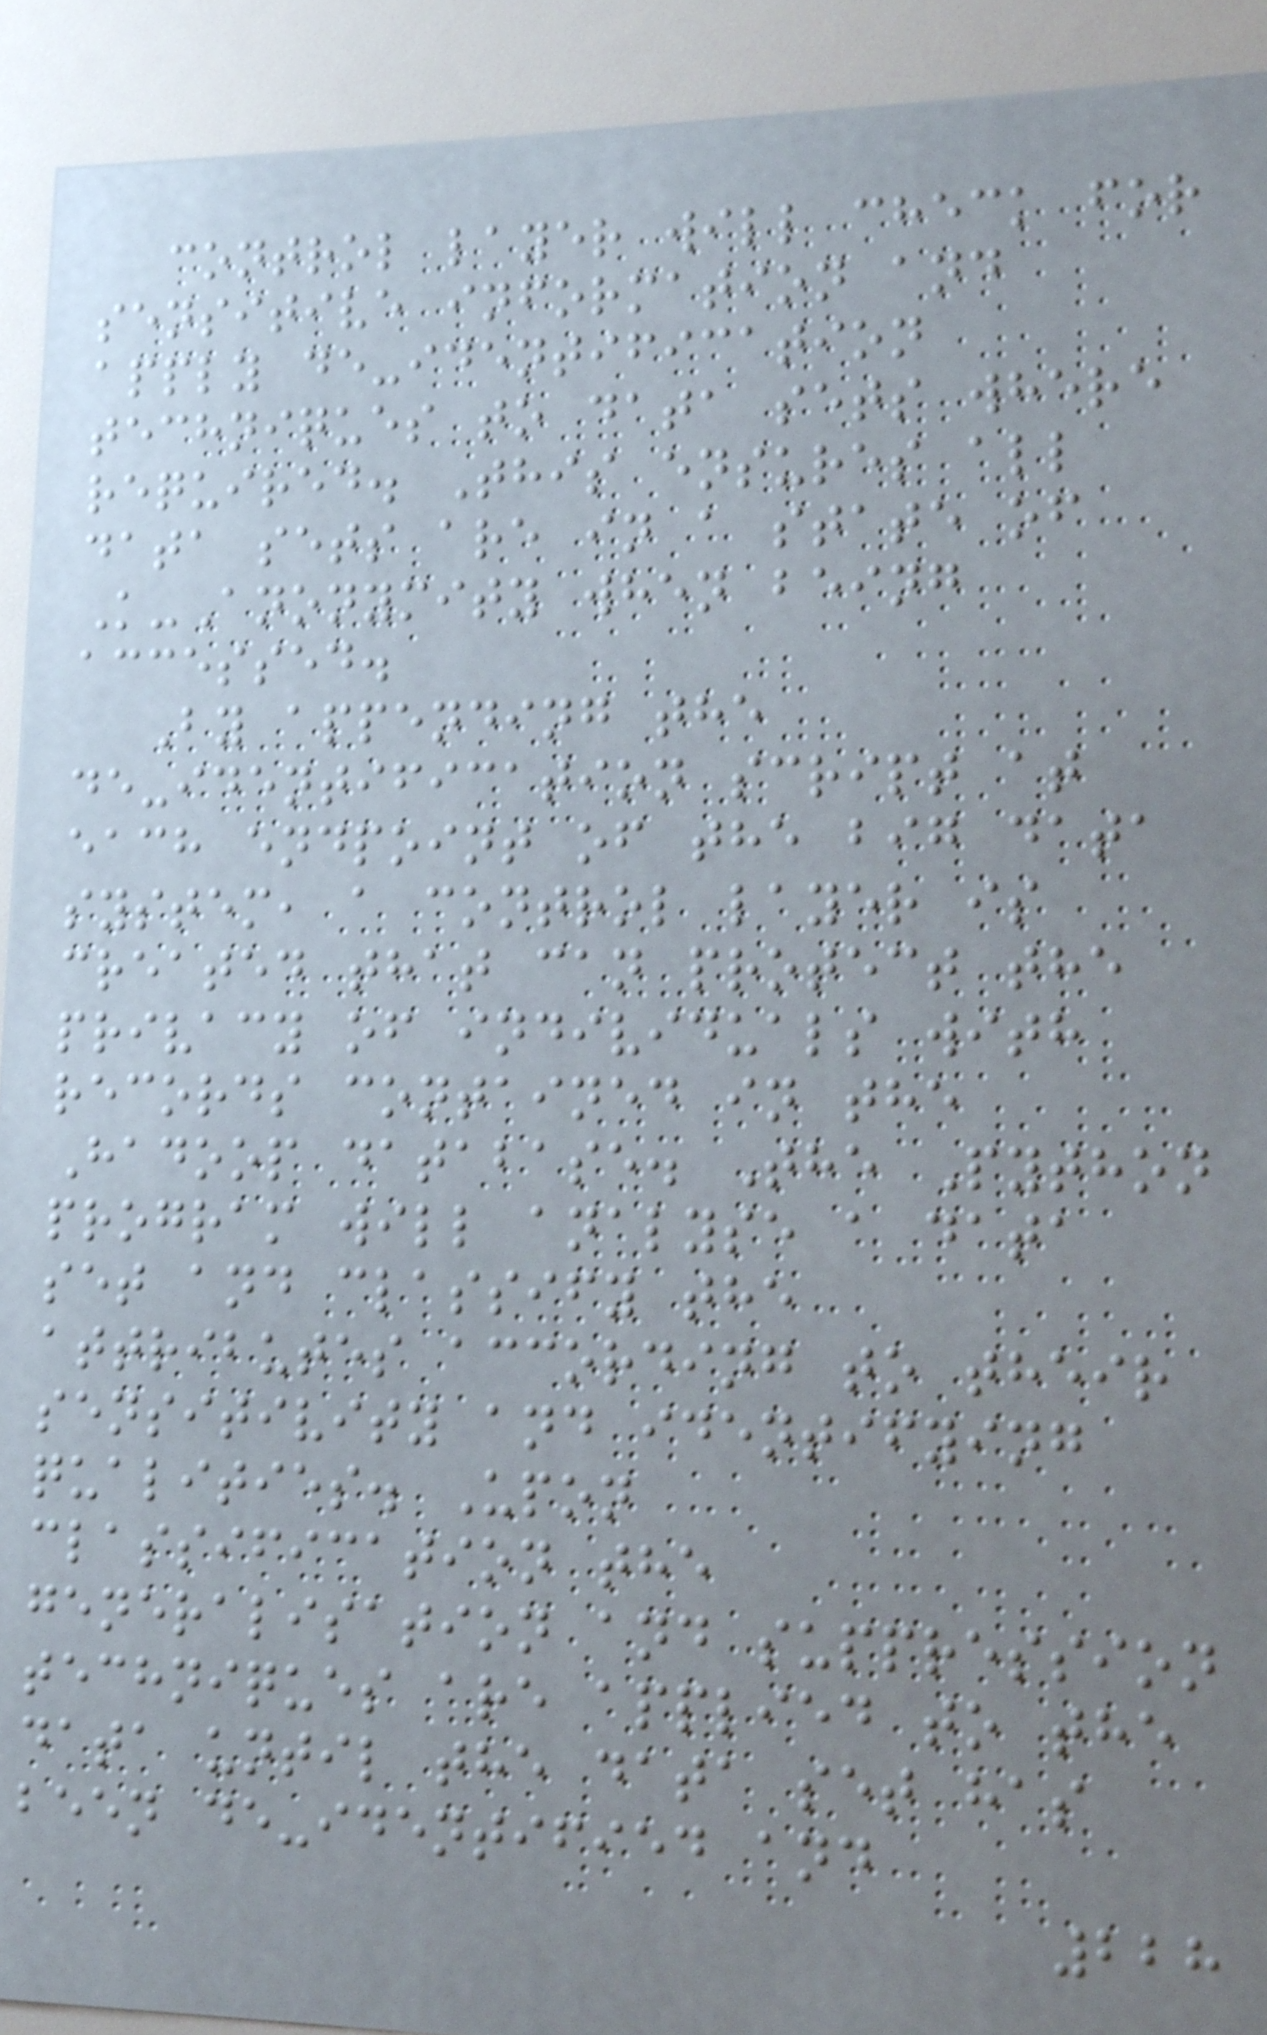control layer will check for
sensitive information and
apply de-identification
techniques to data sets where
required. This ensures all
data sets are in a state of
K-Anonymity when being
accessed.
By appending the
de-identification script at
each endpoint of the big data
system, a control layer is
created that can protect the
privacy of individuals with
records contained in the
Hadoop database. The Python
program will analyse a data
set and classify the
attributes according to their
sensitivity and identifying
qualities. Upon
classification the
generalisation and suppression
techniques are applied to the
data until the data set has
been de-identified and
228
